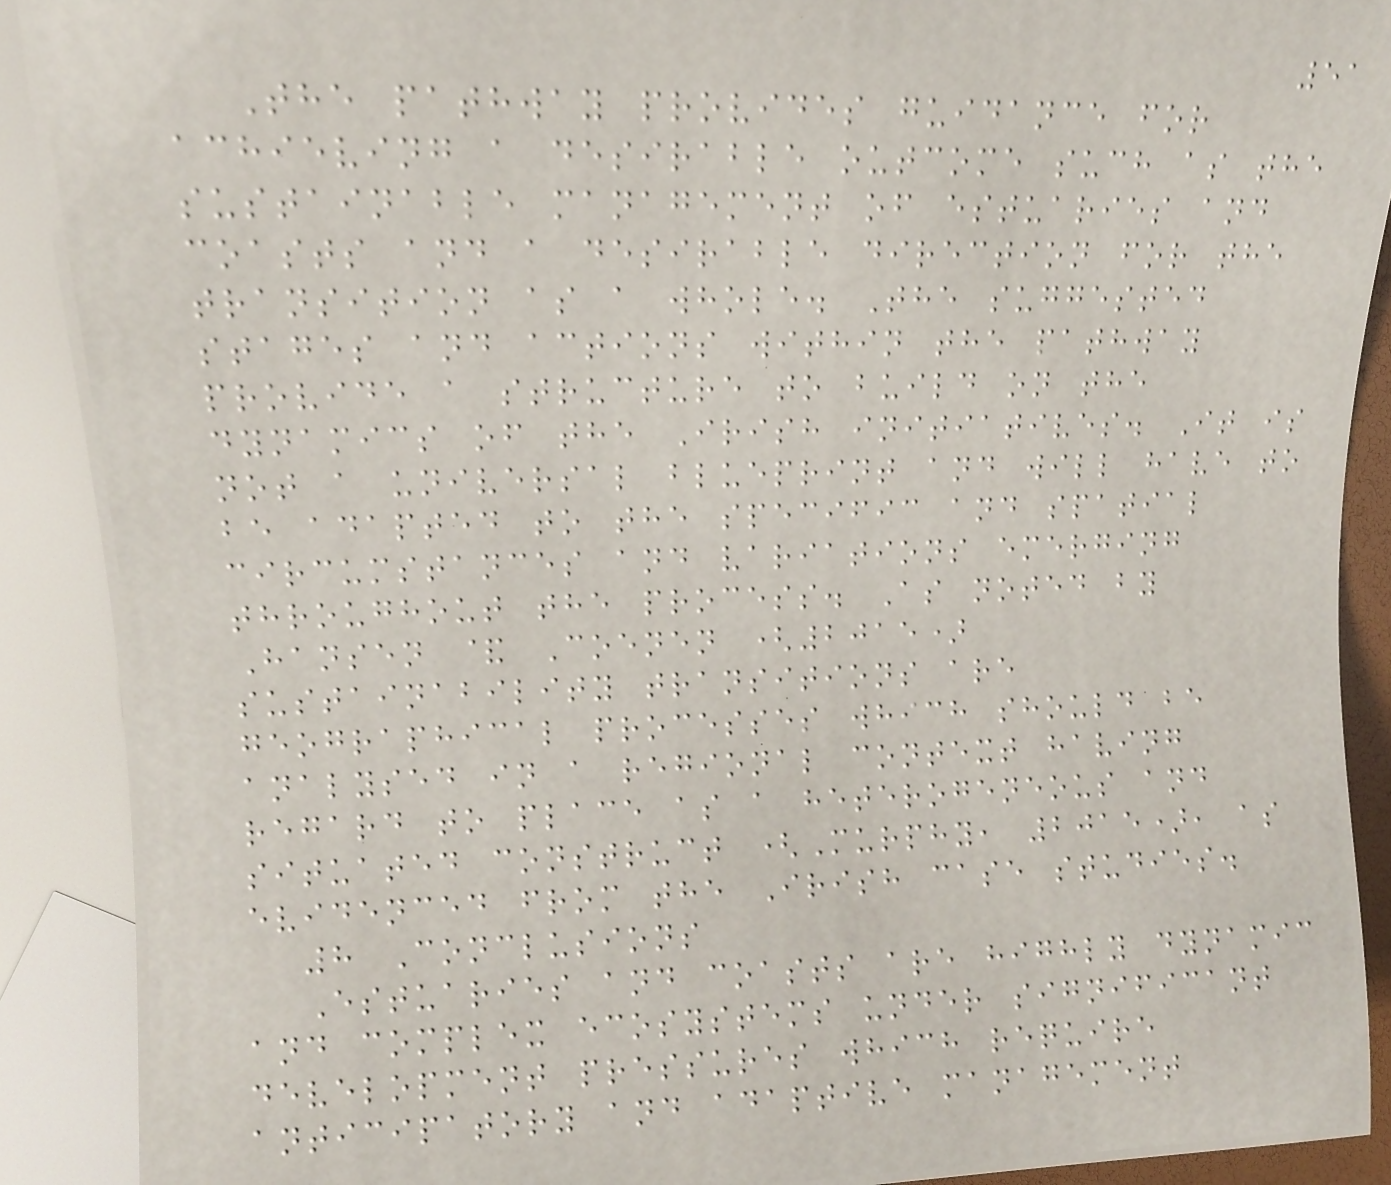51
The pathway provides guidance for
achieving a desirable outcome such as the
sustainable management of estuaries and
coasts and a desirable direction for the
transition as a whole. The suggested
stages and actions within the pathway
provide a structure to build on the
dynamics of the Irish initiatives. It is
not a universal blueprint and will have to
be adapted to the specific and spatial
circumstances and variations emerging
throughout the process. As noted by
Hansen & Coenen (2015)
sustainability transitions are
geographical processes which should be
analysed in a regional context having
regard to place as a heterogeneous and
situated construct (Murphy, 2015), as
evidenced from the Irish case studies.
8 Conclusions
Estuaries and coasts are highly dynamic
and complex ecosystems under significant
development pressures which require
anticipatory and adaptive management
